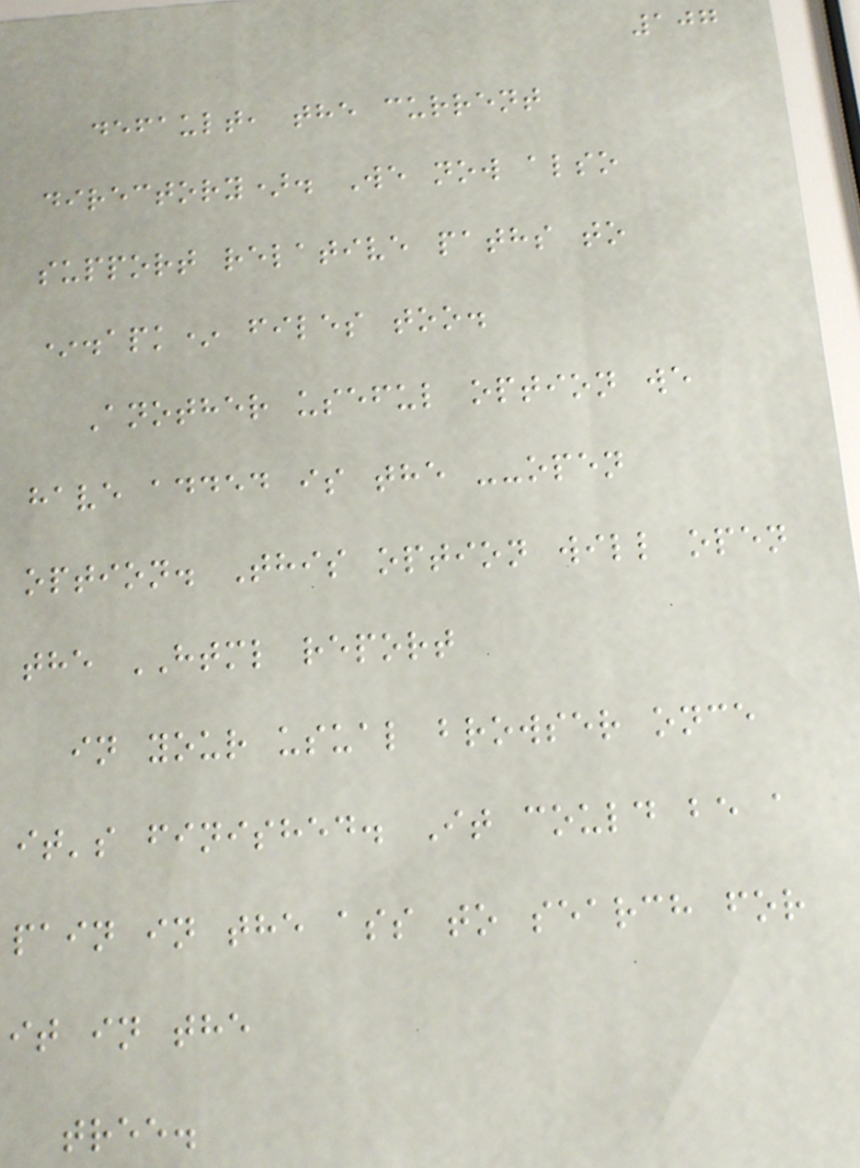107
default, the current
directory). We now also
support relative paths to
*.apk* files too.
Another useful option we
have added is the --open
option. This option will open
the HTML report
in your usual browser once
it's finished. It could be a
pain in the ass to search for
it in the
tree.
